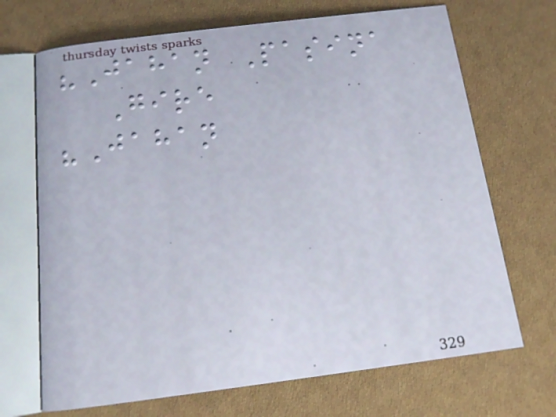"Jahan Pasina
Gire
"Jahan
